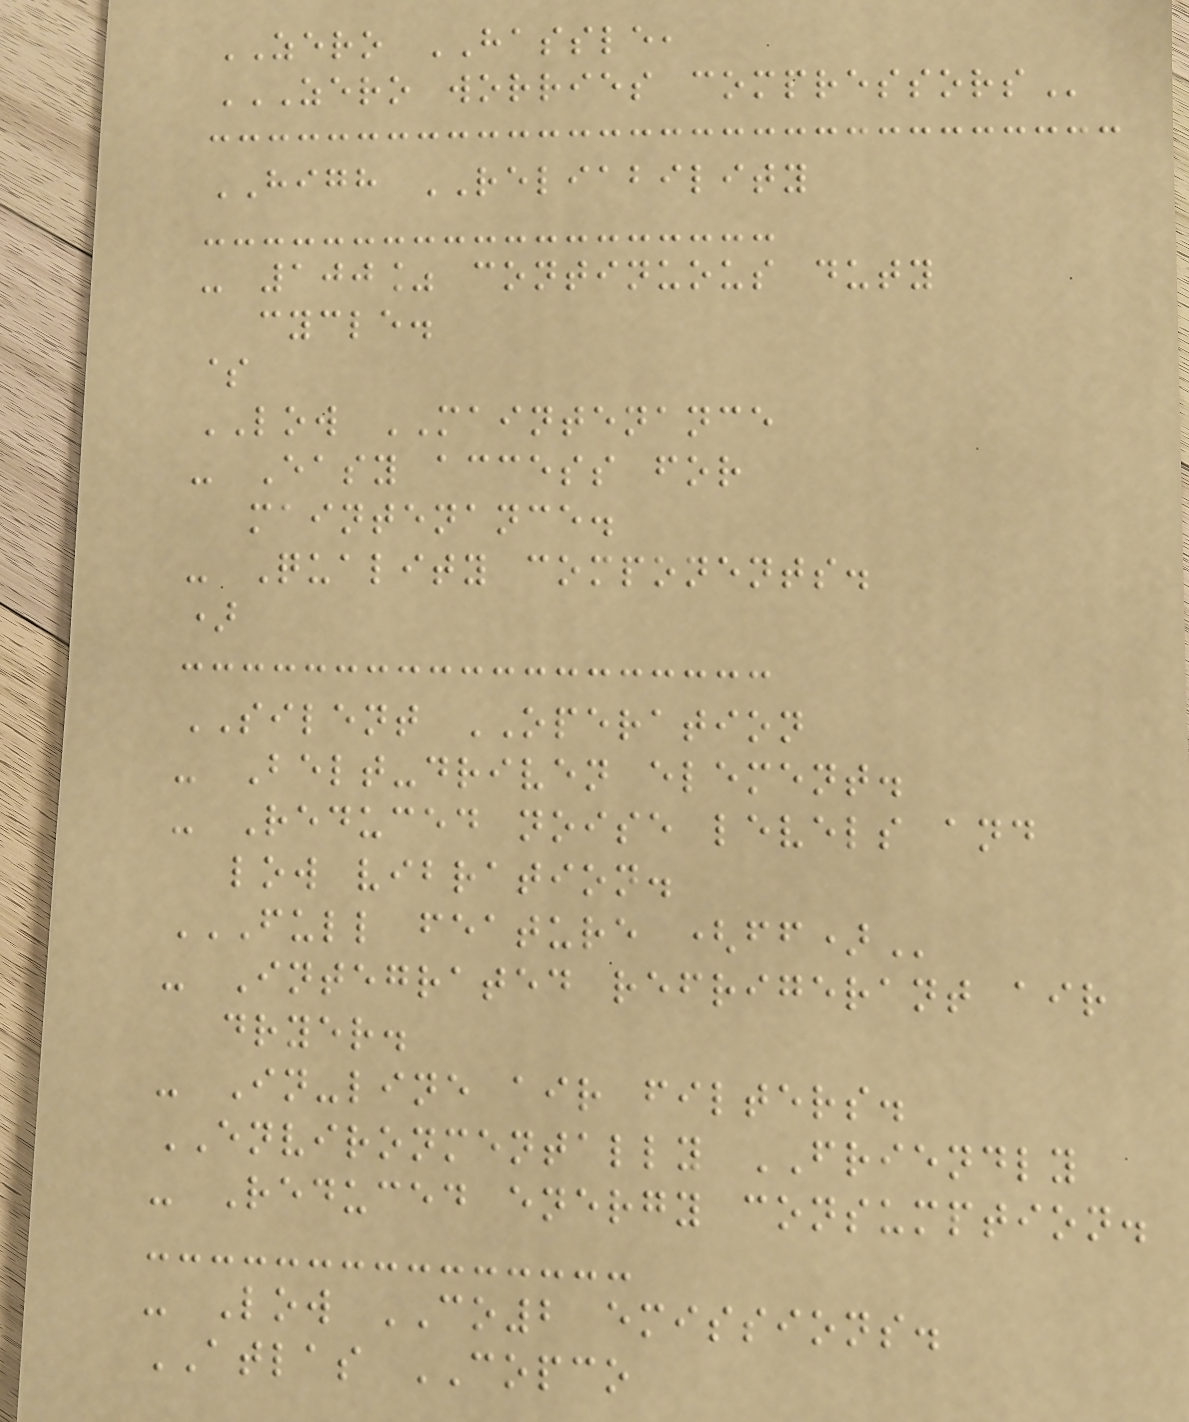ZERO HASSLE,
ZERO WORRIES COMPRESSORS
HIGH RELIABILITY
- 100% continuous duty
cycle.
$
LOW MAINTENANCE
- Easy access for
maintenance.
- Quality components.
)
SILENT OPERATION
- Belt-driven element.
- Reduced noise levels and
low vibration.
FULL FEATURE (FF)
- Integrated refrigerant air
dryer.
- In-line air filters.
ENVIRONMENTALLY FRIENDLY
- Reduced energy consumption.
- Low CO2 emissions.
ATLAS COPCO
